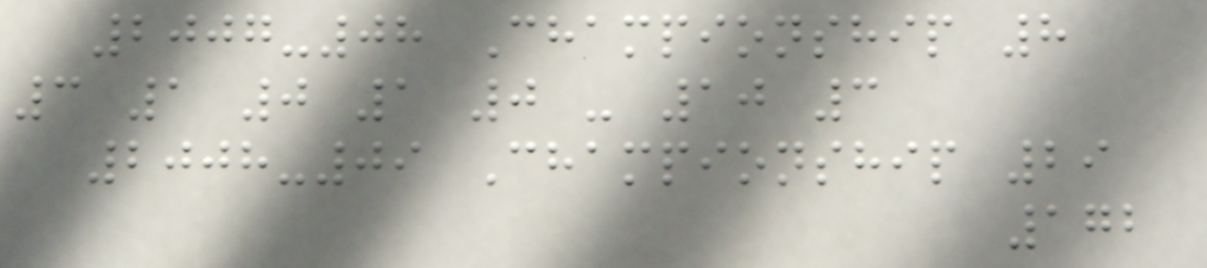2007-08 Championship 8
3 1 0 1 0 - 10 3
2008-09 Championship 29
172
